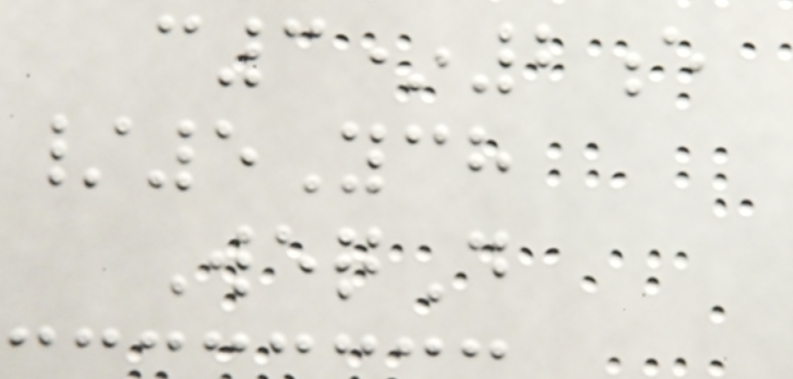c3*2e
/5Ych
WeqD
